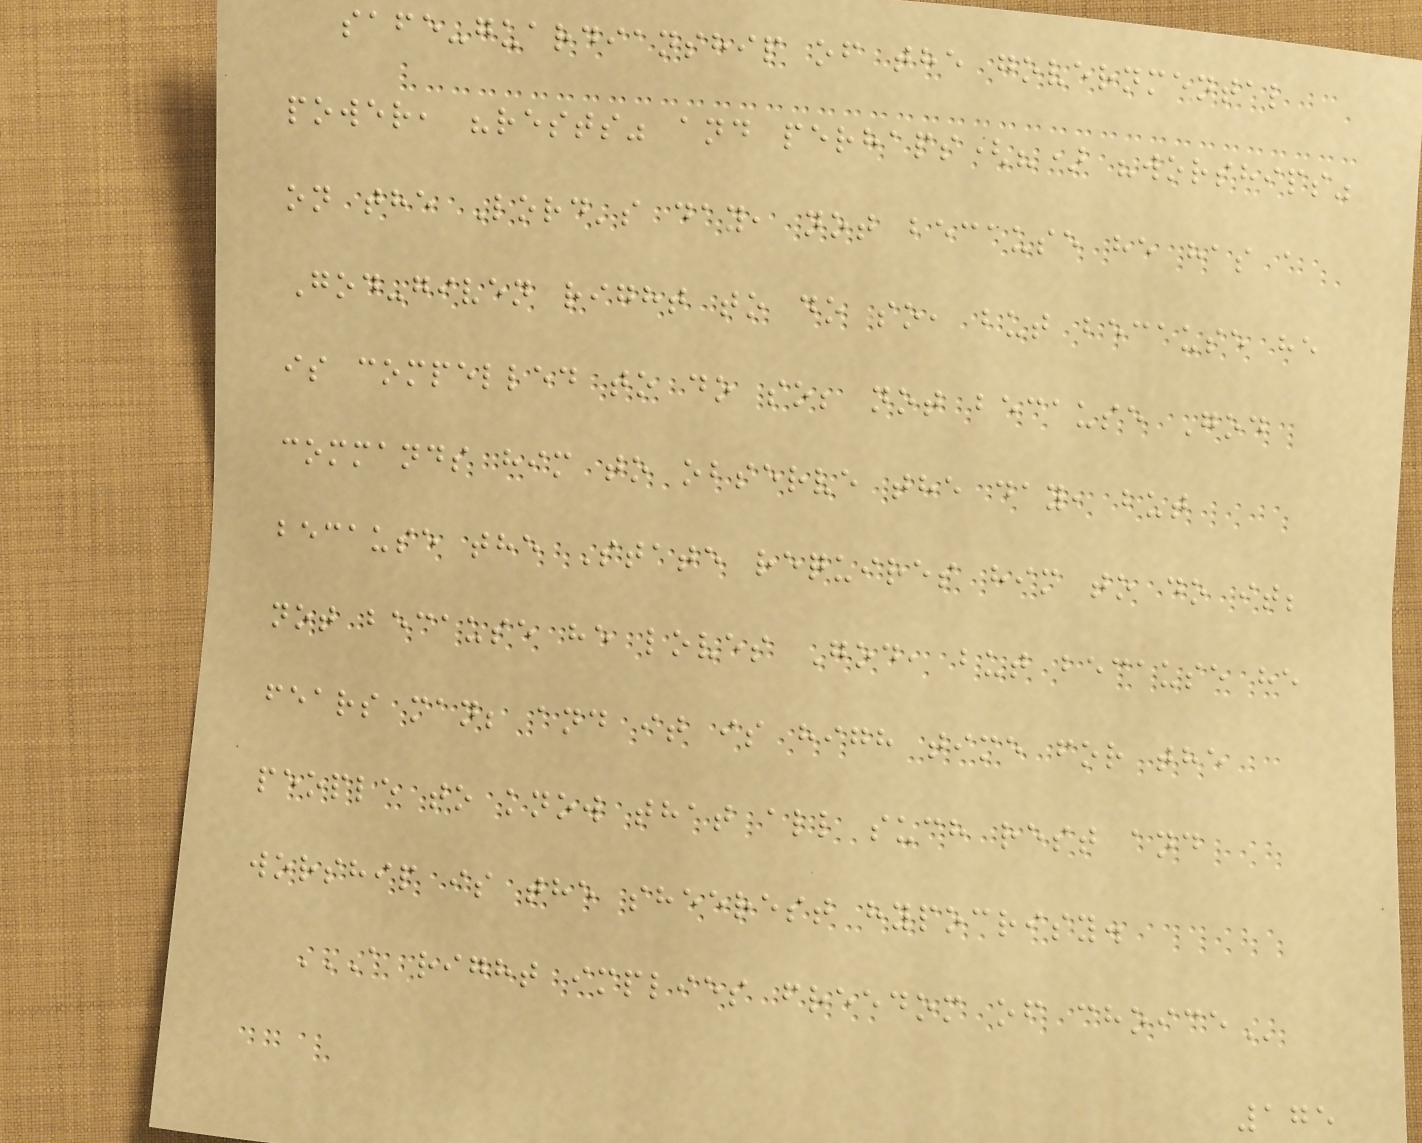safe-guardianship of the governmental
power, "rests" and perhaps(?) "worships"
on the Lord's day, not because he has a
God-given right to do so, but because he
is compelled to do so; not because God
commands him to observe the day, but
because the State requires him to do it;
not because he loves God, but because he
fears man; and it is high time for the
people to know that all such rest and
worship is the sheerest hypocrisy.
A RIGHT IMPLIES FREEDOM OF CHOICE
175
